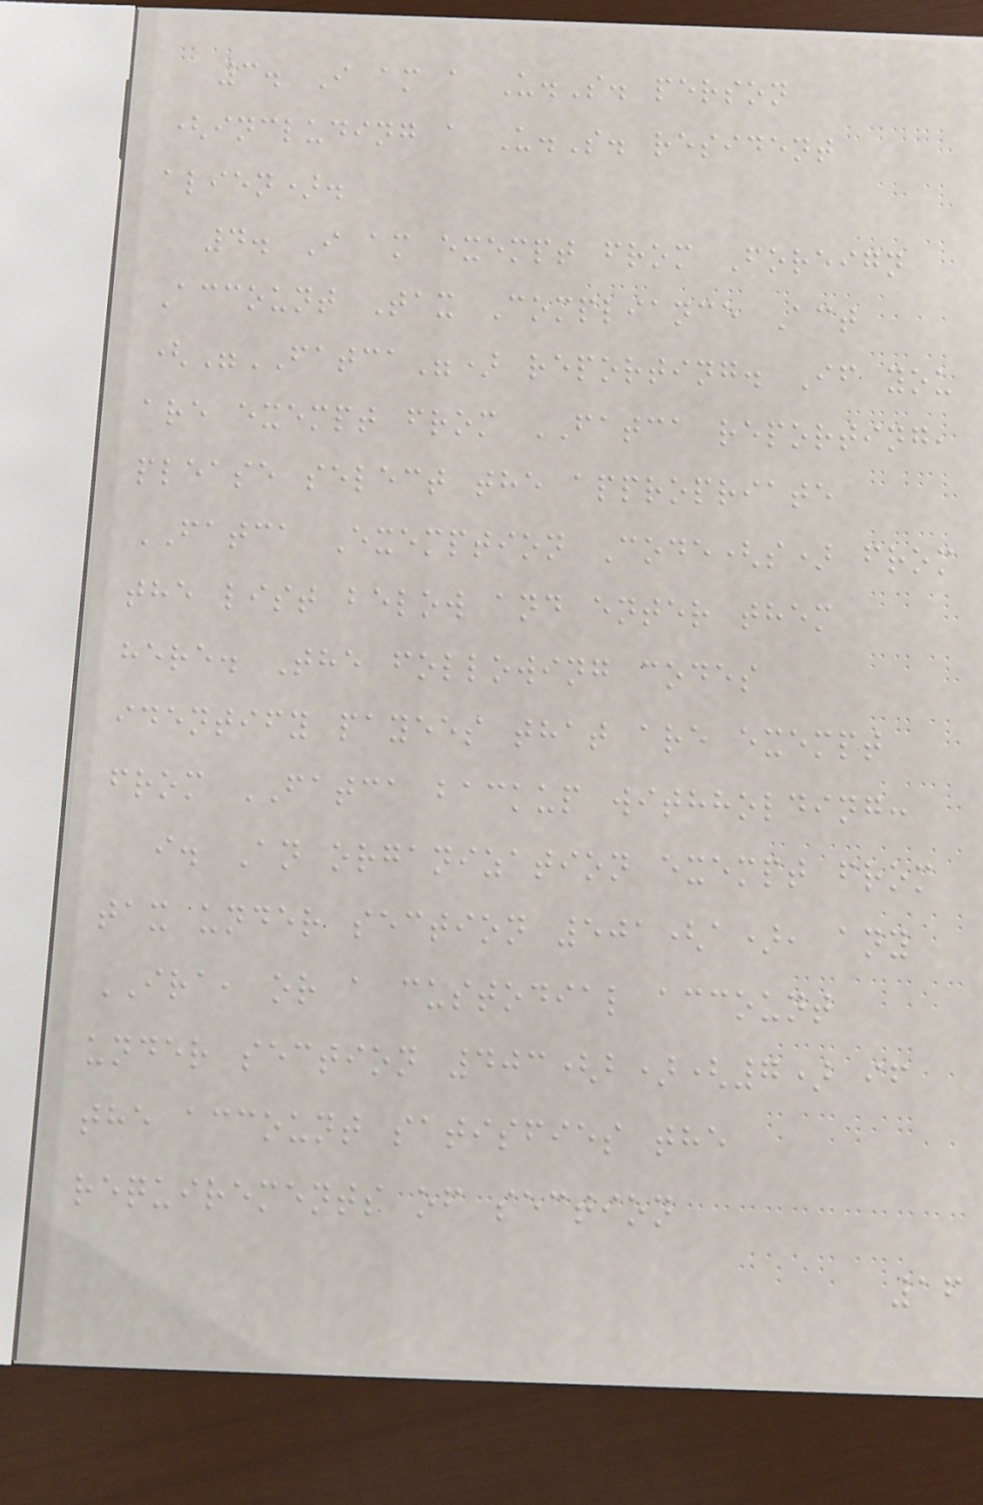3. I am a U.S. person
(including a U.S. resident
alien).
4. I am exempt from Foreign
Account Tax Compliance Act
("FATCA") reporting. If you
are exempt from FATCA reporting,
please select the appropriate
FATCA Exemption Code(s) from
the list below and enter them
here. The following codes
identify payees that are exempt
from FATCA backup withholding:
i. An organization exempt from
tax under section 501(a), any
IRA, or a custodial account
under section 403(b)(7) if
the account satisfies the
requirements of section
16
